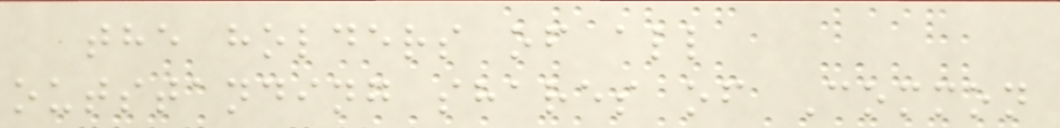the holders of all
outstanding shares of Common
